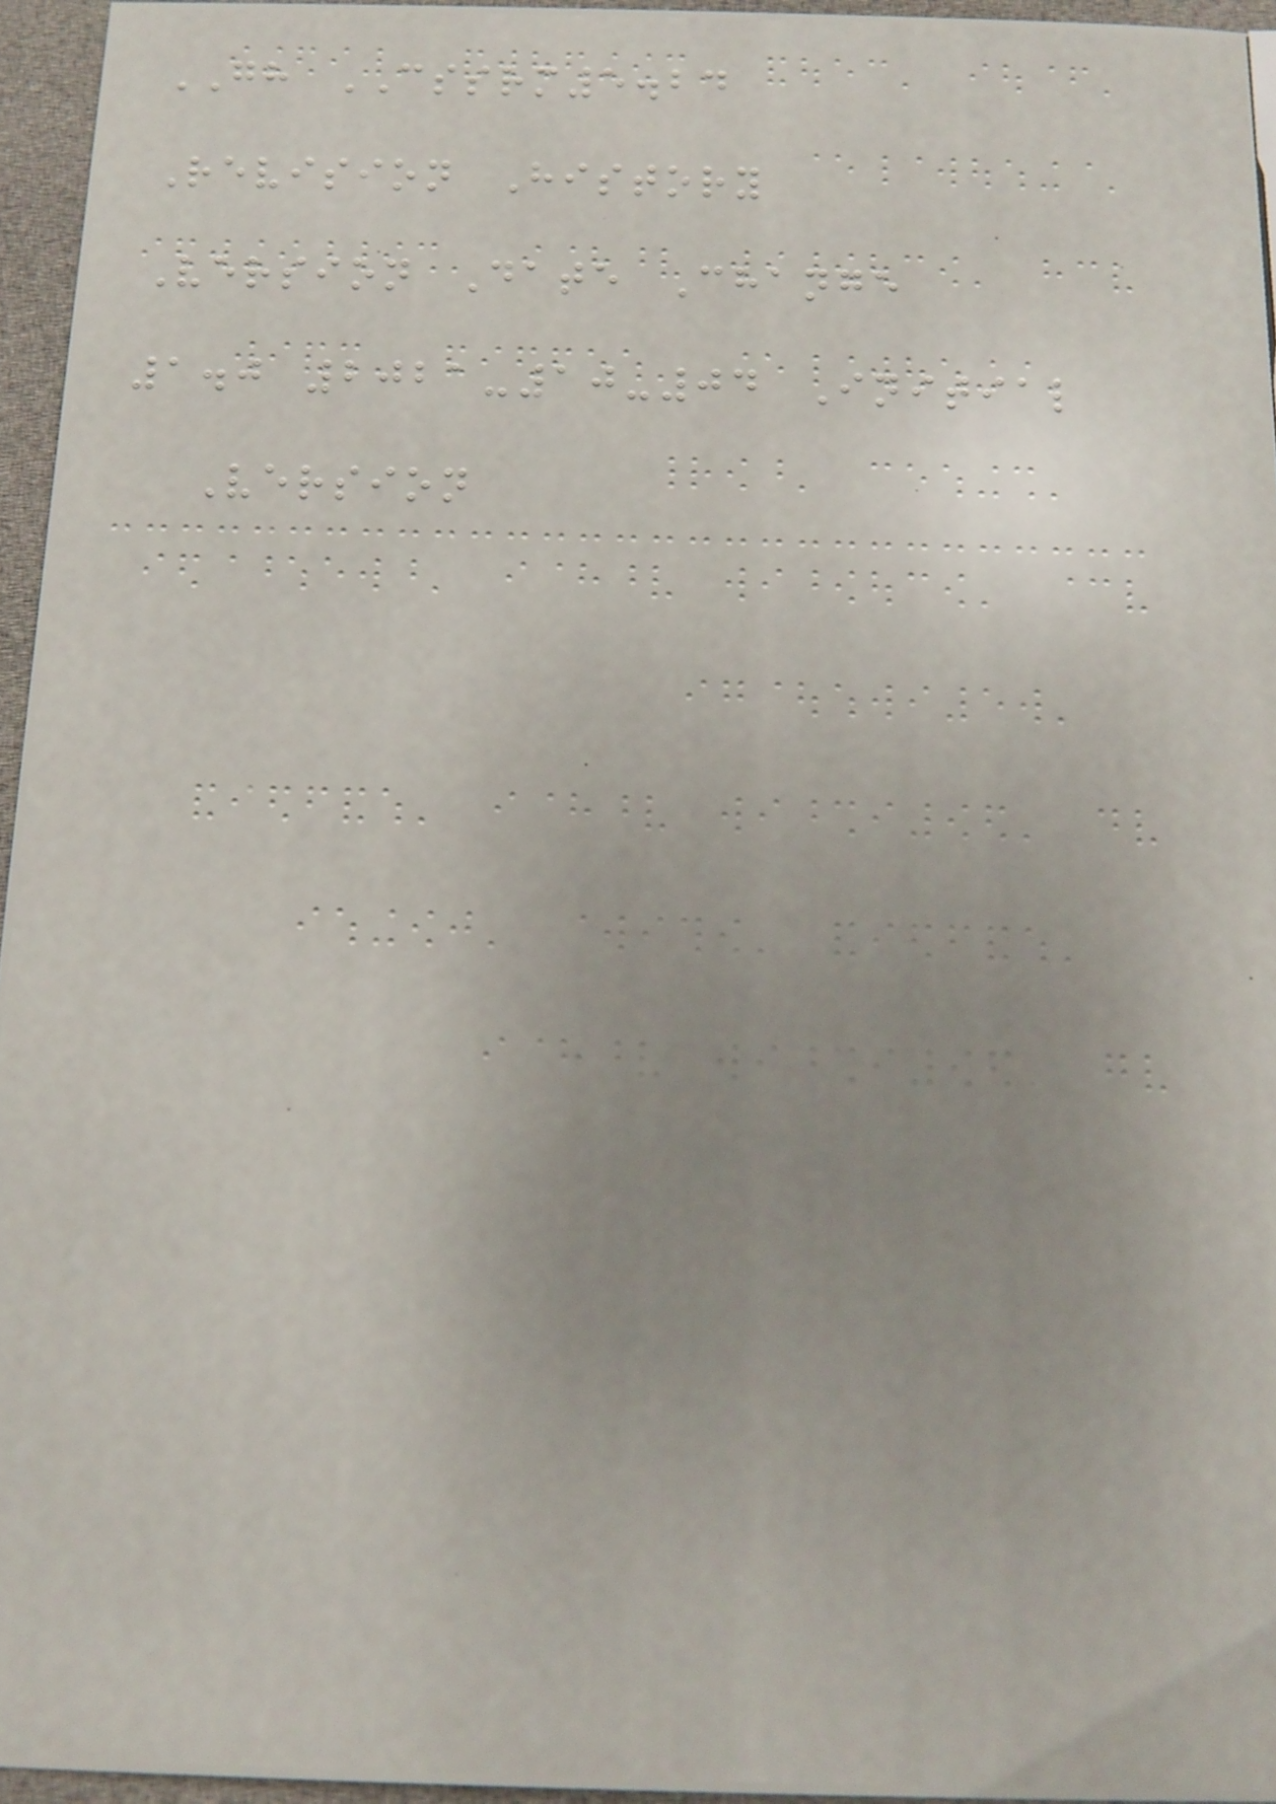GH CSSRM5.24
Revision History
Version Date Change
1.0 2021-10-04 Initial
Version
